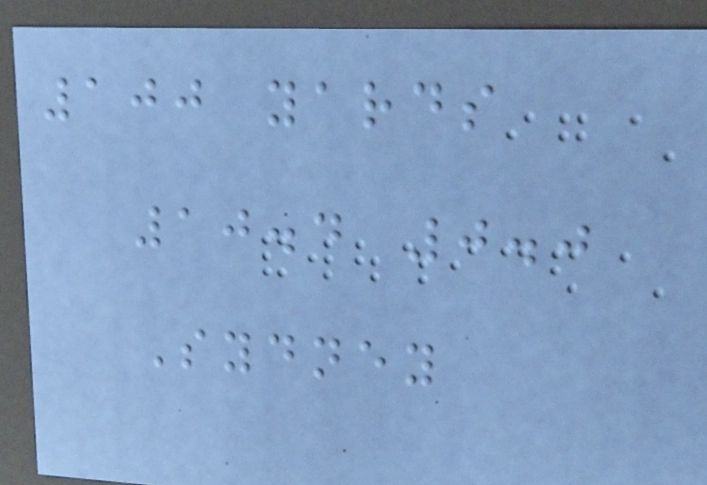100 yards
10.4 0.0
Sydney
